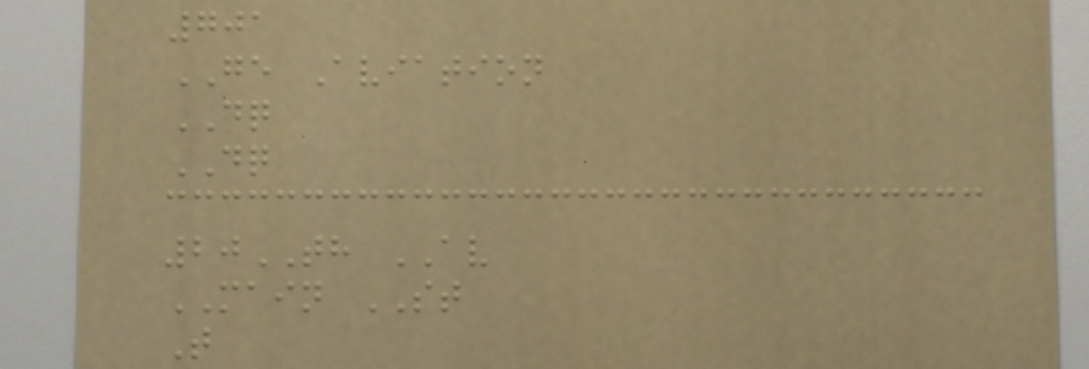701
GE Aviation
DQ
DQ
20TH AV
MAIN ST
T
